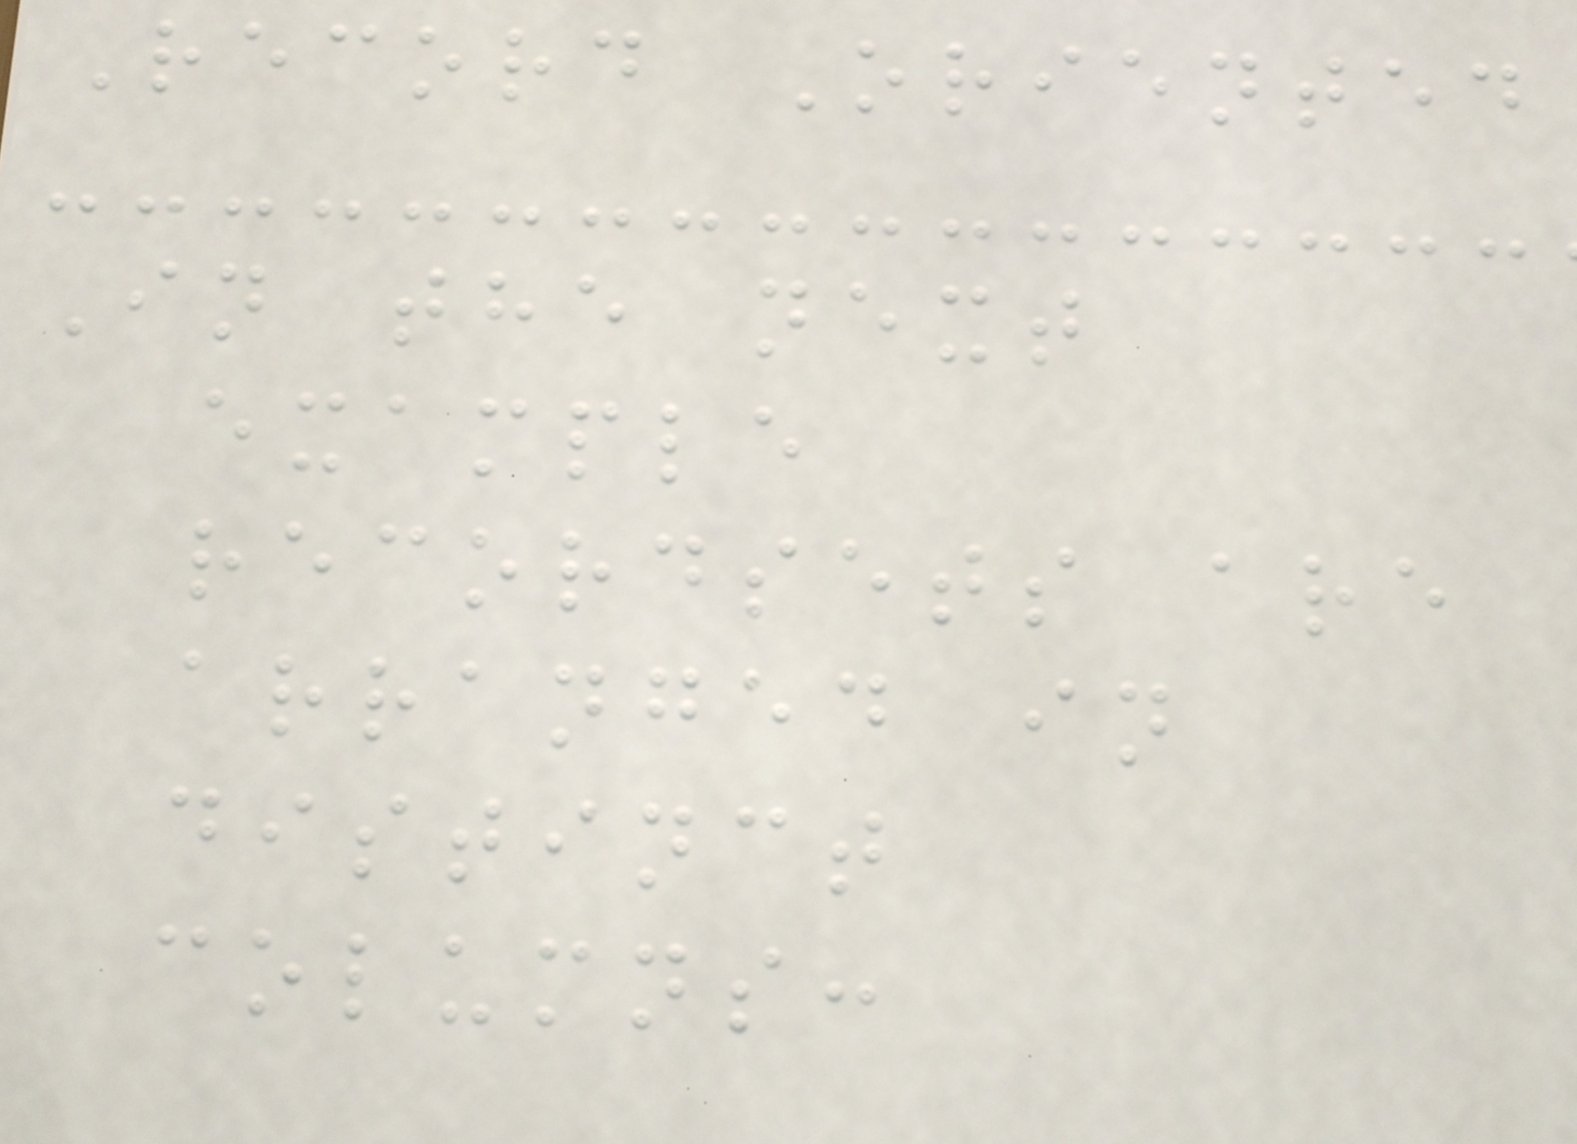Record Oriented
In the next
example
recordsets are
arranged in
distinct
columns:
